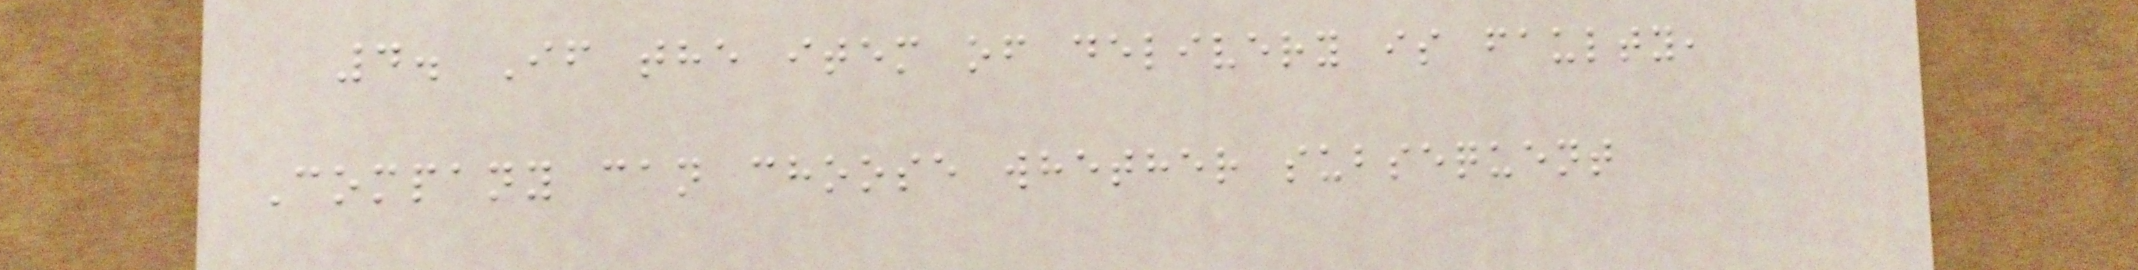4. If the item of delivery is faulty,
Company can choose whether subsequent
